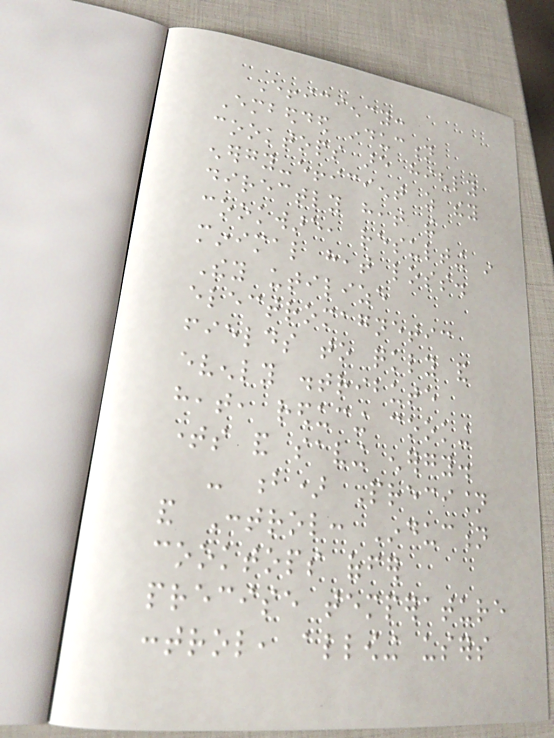Efficiency:
Embedded induction
cooktops are highly
energy-efficient as they
directly heat the
cookware, resulting in
minimal heat loss.
They utilize
electromagnetic
fields to quickly and
evenly distribute
heat, reducing cooking
times and saving energy.
- b) Precision
and Control: Induction
cooktops offer
precise temperature
control, allowing users
